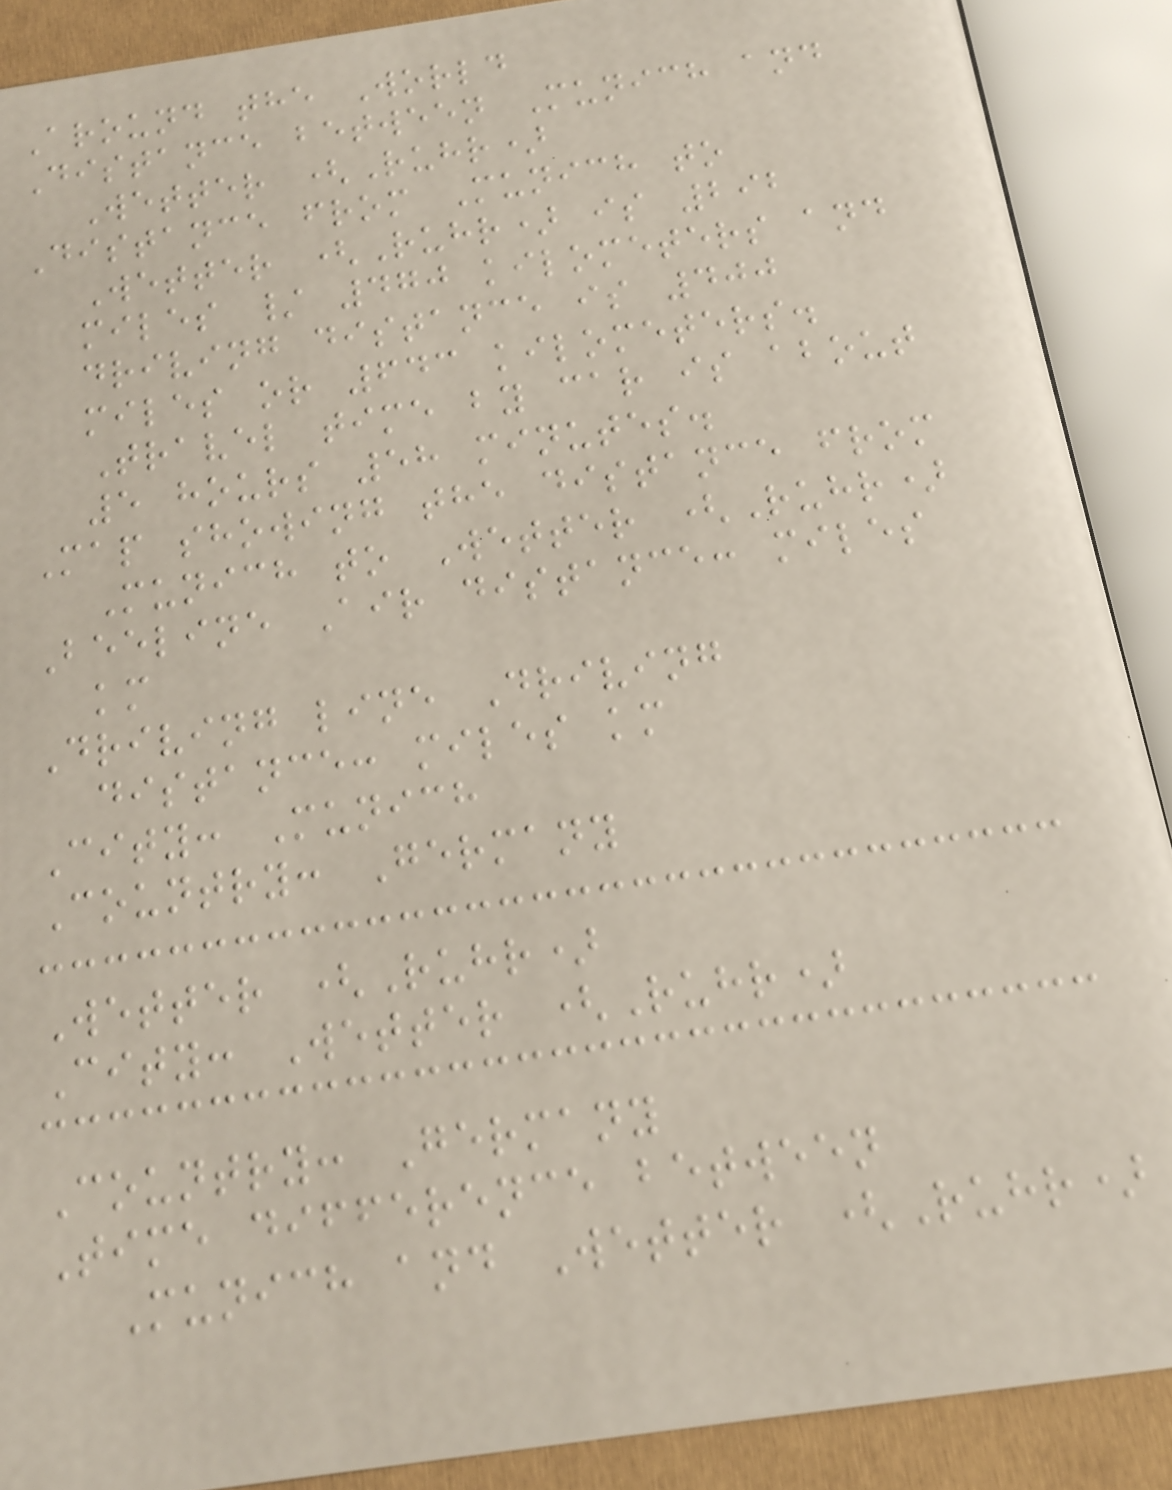Around the World
Distance between Munich and
Wetter (Ruhr)
Distance from Munich to
Wetter (Ruhr) is 292
miles / 470 kilometers and
driving distance is 400
miles or 643 kilometers.
Travel time by car is about
5 hours 58 minutes.
Map showing the distance from
Munich to Wetter (Ruhr)
Beeline Air distance: miles
km
Driving line Driving
distance: miles km
City: Munich
Country: Germany
Wetter (Ruhr)
City: Wetter (Ruhr)
Country: Germany
Time difference between
Munich and Wetter (Ruhr)
